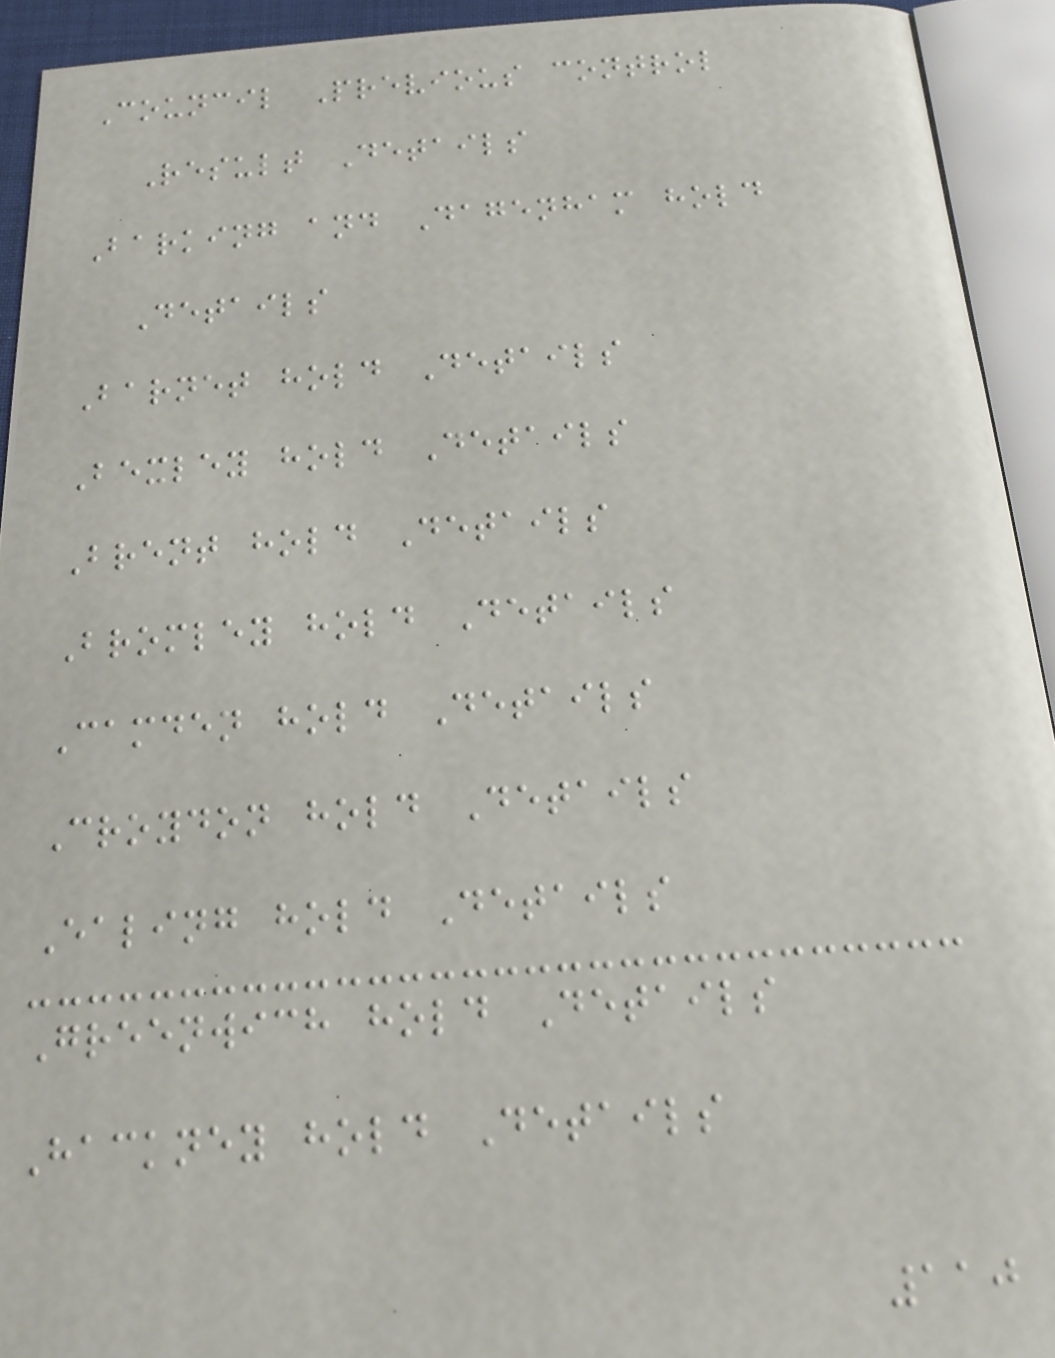Council Previous control
Result Details
Barking and Dagenham hold
Details
Barnet hold Details
Bexley hold Details
Brent hold Details
Bromley hold Details
Camden hold Details
Croydon hold Details
Ealing hold Details
Greenwich hold Details
Hackney hold Details
110
